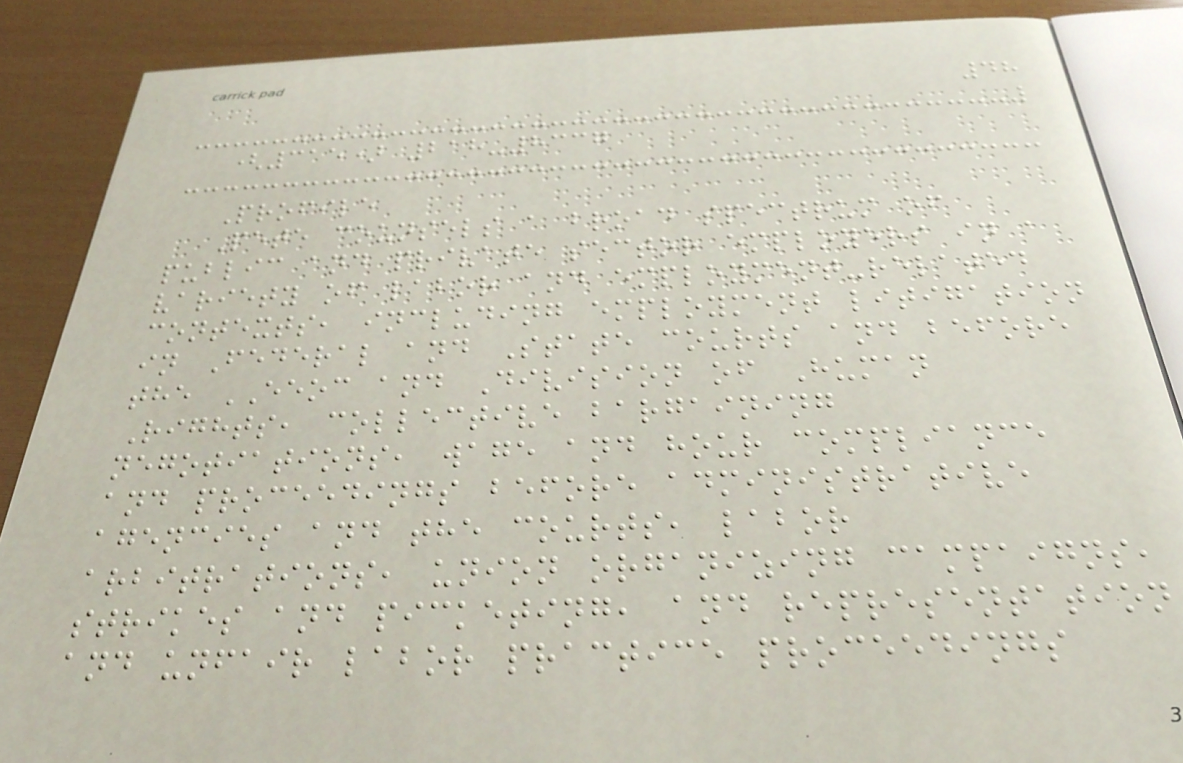48
(315) 218-8337
Profile
Pete counsels a broad spectrum of
public and private sector employers in a
variety of labor and employment-related
contexts, including employment litigation
in Federal and State courts and before
the EEOC and Division of Human
Rights, collective bargaining
negotiations, wage and hour compliance
and proceedings before administrative
agencies and the courts, labor
arbitrations, union organizing campaigns,
strikes and picketing, and representation
and unfair labor practice proceedings
